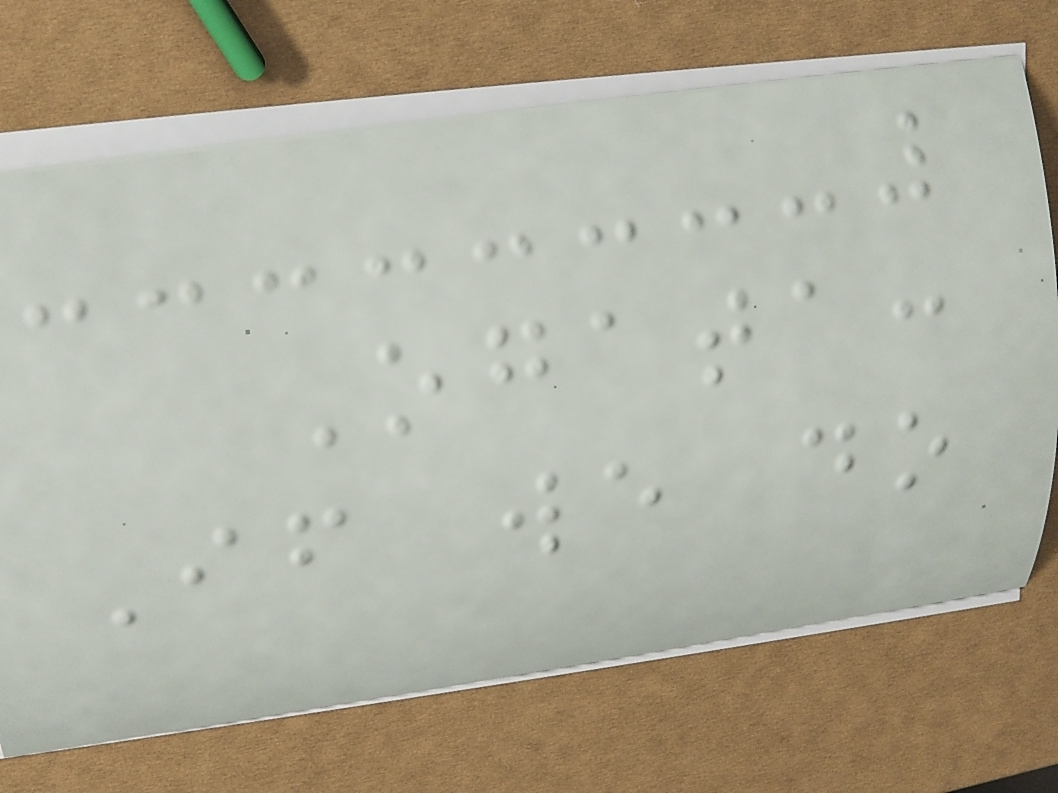Ogata:
If we do
